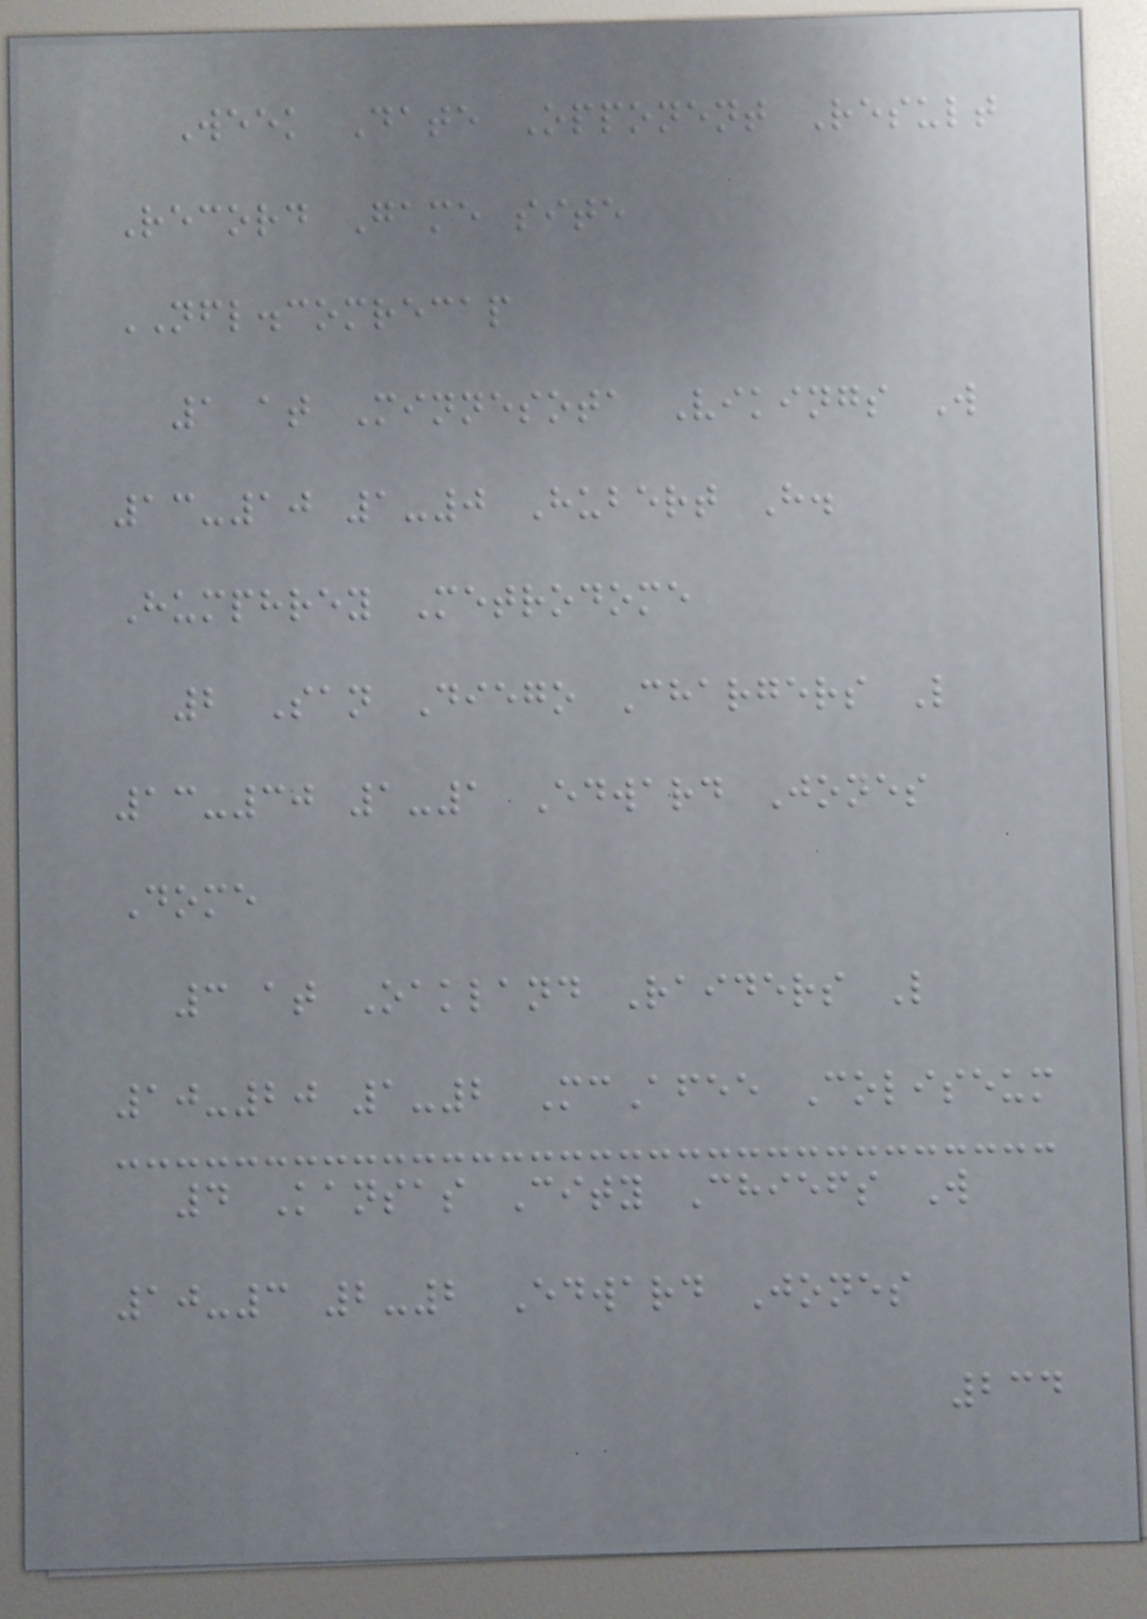Week Date Opponent Result
Record Game site
NFL.comrecap
1 at Minnesota Vikings W
13-10 1-0 Hubert H.
Humphrey Metrodome
2 San Diego Chargers L
13-30 1-1 Edward Jones
Dome
3 at Oakland Raiders L
10-20 1-2 McAfee Coliseum
4 Kansas City Chiefs W
10-3 2-2 Edward Jones
234
